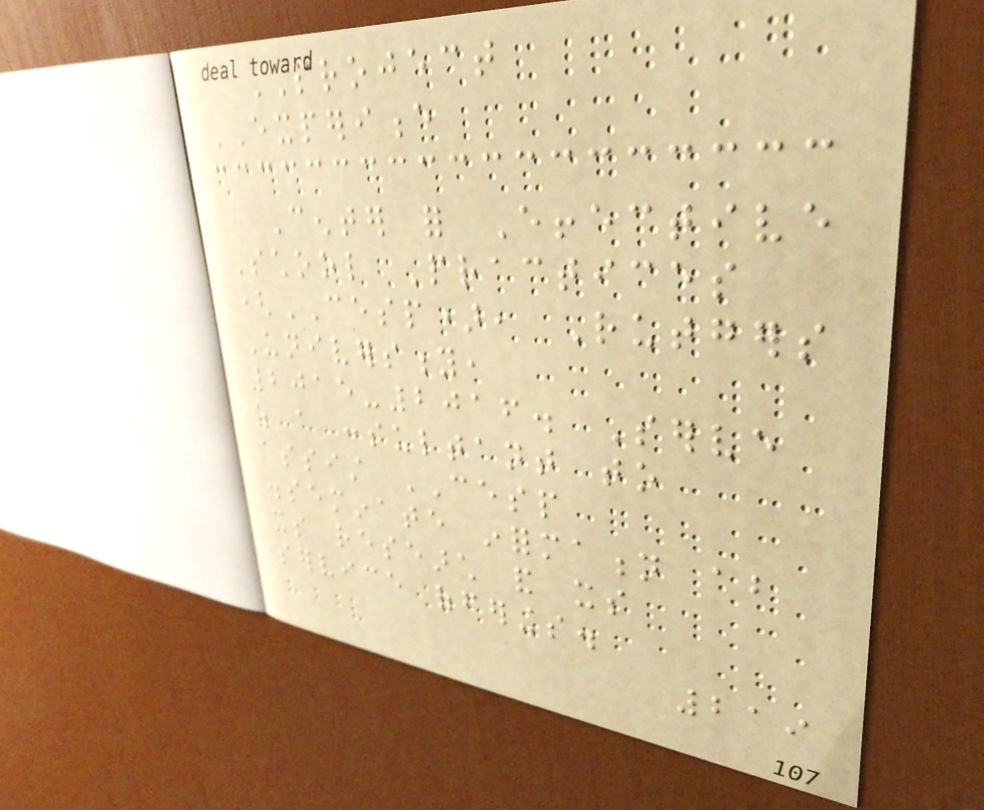PROJECT
EXPERIENCE
Center for Effective
School Practices
(CESP), Rutgers
University,
2015-2016. Serve
as a consultant to
assist CESP
disseminate information about
its research and its
service offerings.
219
